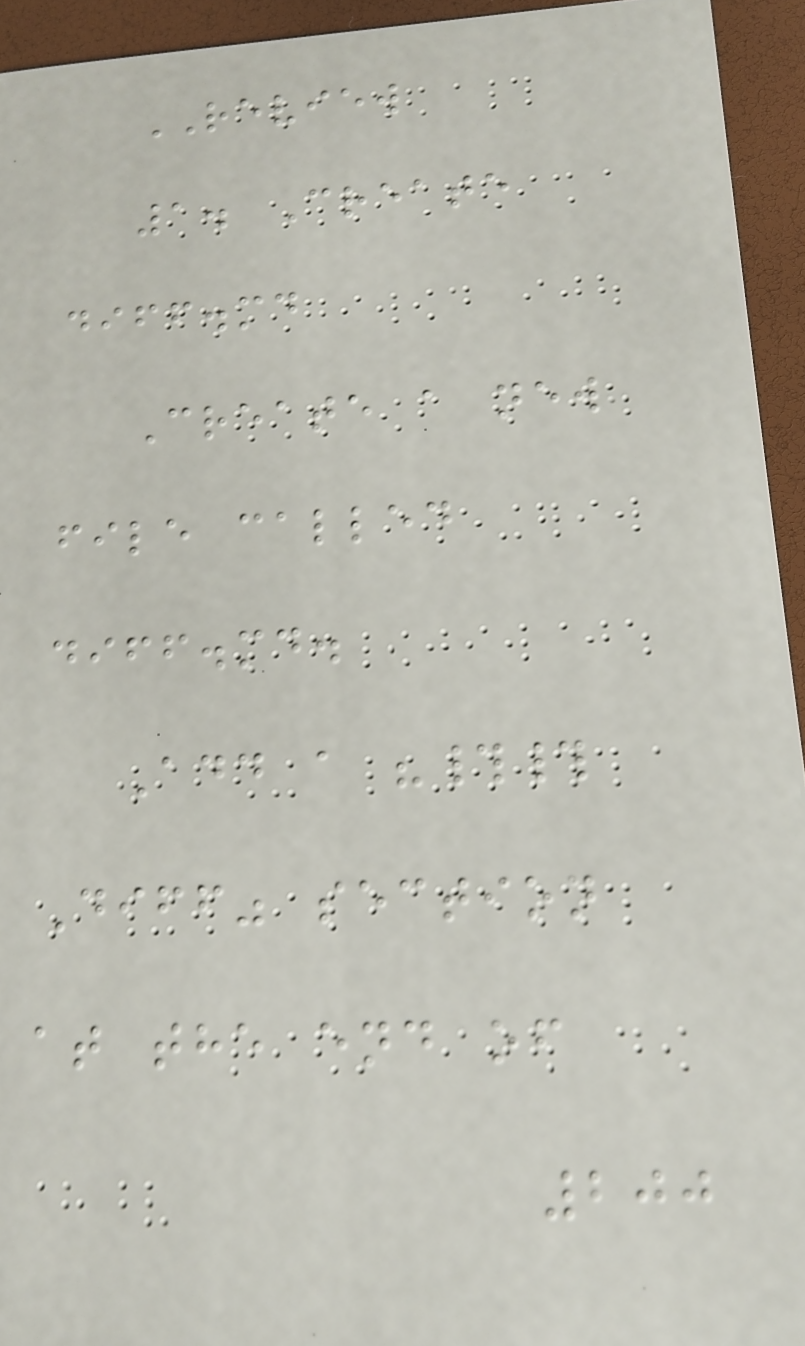REVIEW
1. Create
diff.md
Create a new
file called
diff.md.
Add a "##
Diff" section
at the end of
200
